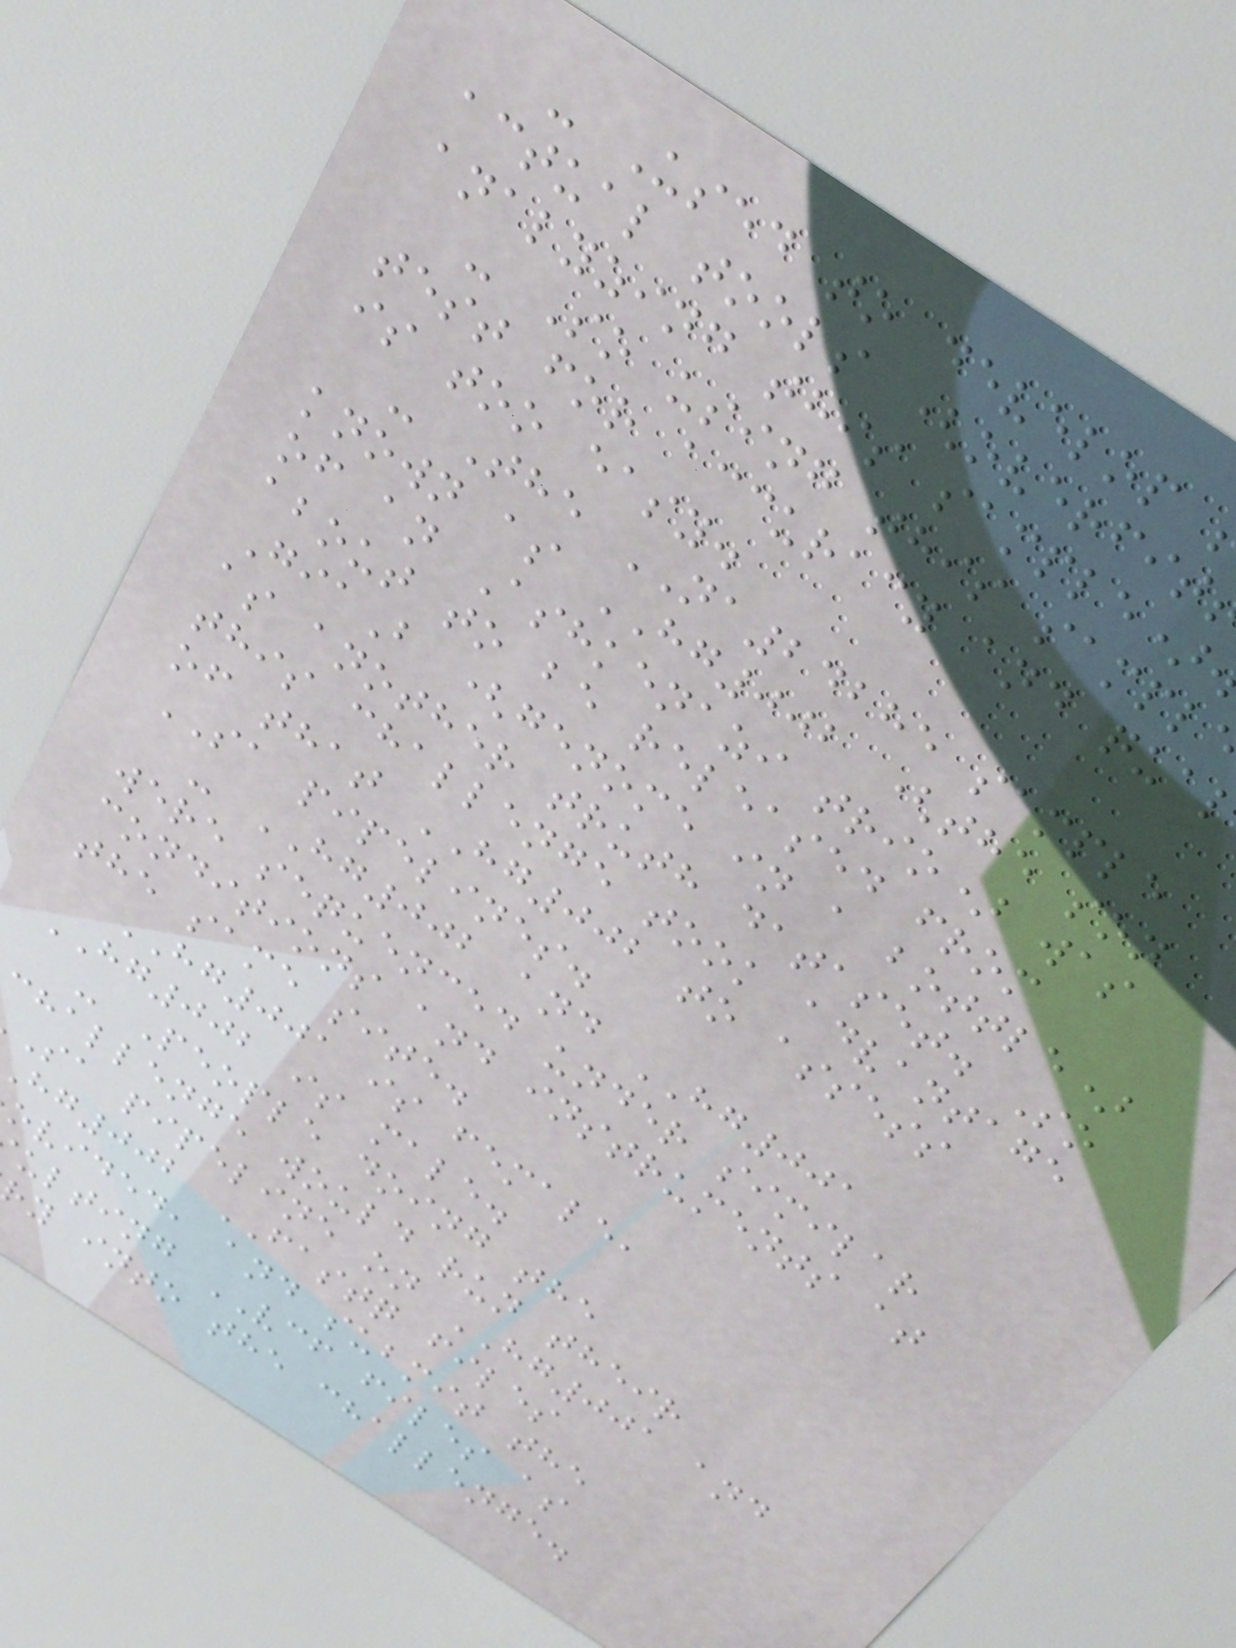- Used to develop
actual tools (overfit
analyzing this sample)
- So using this sampl
test for accuracy and qua
is too easy.
- The NA24285 sample
known as HG002 (the son
of an Ashkenazi trio) was
about to be released from
GiaB (genome in a bottle)
as another truth dataset. So
this challenge took advantage
of that HG002 to assess
SA pipelines.
- HG002 and HG001
were sequenced under similar
conditions and instruments at
the same site.
HG001 is female,
HG002 is male.
- People doing the
challenge would run their
sa pipeline on HG001 and
hg002 FASTQ files
ovided, and submit the
ulting VCF files as
y into the challenge.
